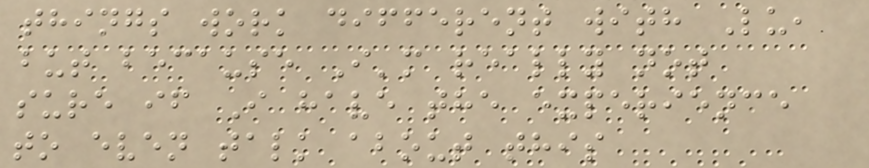things work different with Lu,
but because I'm really not
sure if I have the experience
to even talk about this
